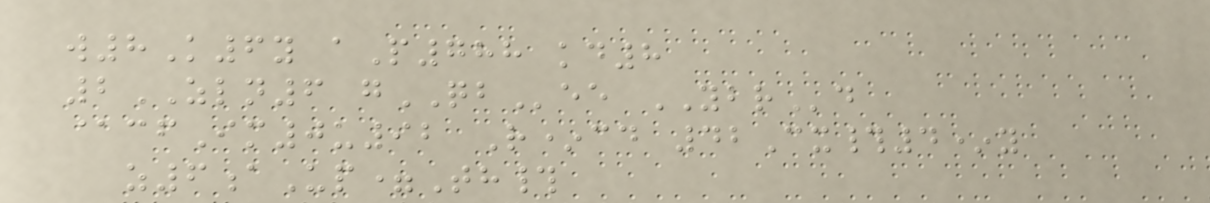w8K6y aP788 kd8
2ZLN6 gQBee YBRd
@cfIm0u92 R*cd 42Cx#4*y
z6aUp=Th#
